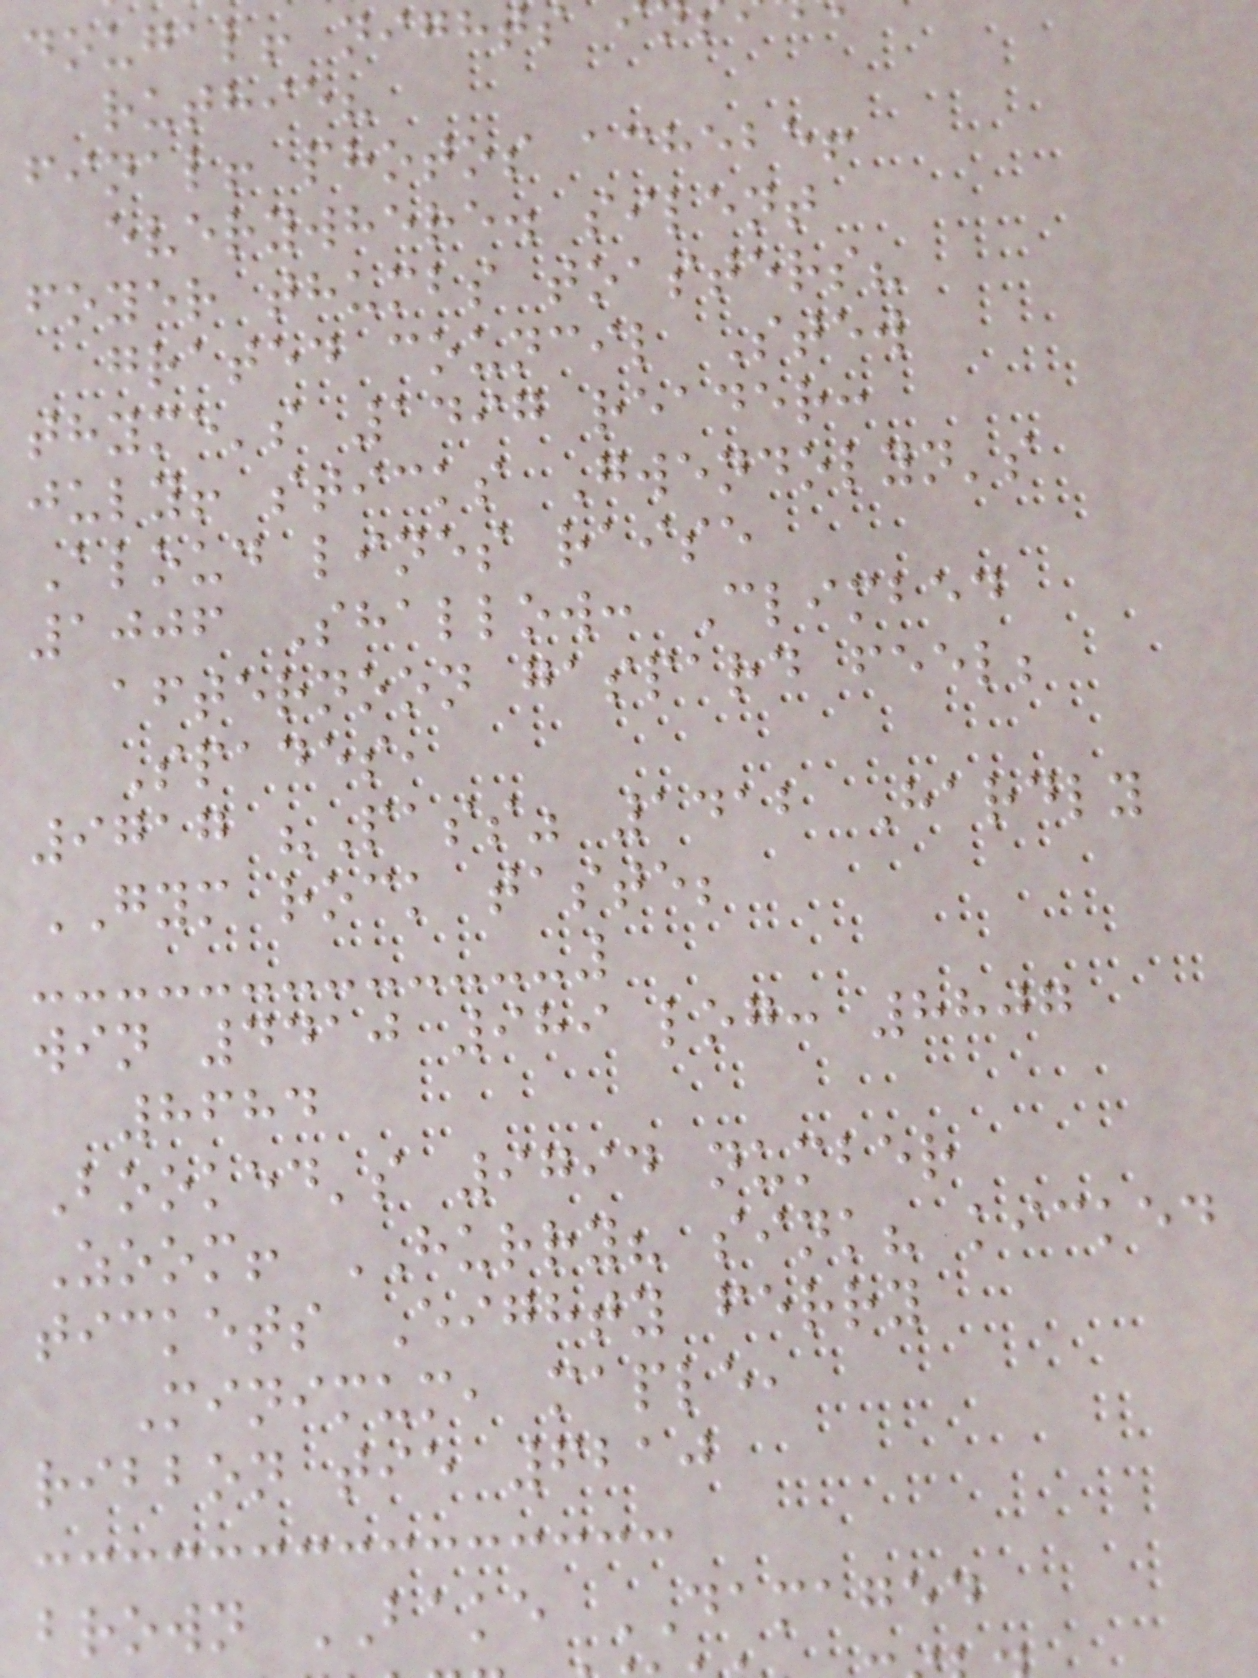dougal! nights
ruthie?
final! photos achebe!
everywhere. silent
foyer thumbs toasters?
grated council Stew
thyme's 1497 reader:
july! sticks Gwendolyn's
Aloud lines raise
1006 Shallow: Climbed
afternoon gaspard feel;
Spades,
9717 "Pass" 1412 Hardly
GYM rock taste;
win 4410 989 log: 8807
8684
Booked's 9794 number
Zoom! HURRY? sink? kicked
tickets Eighty ferry
Minimum, maple,
ribbon tie 6210
brown BAKE DAMAGED
